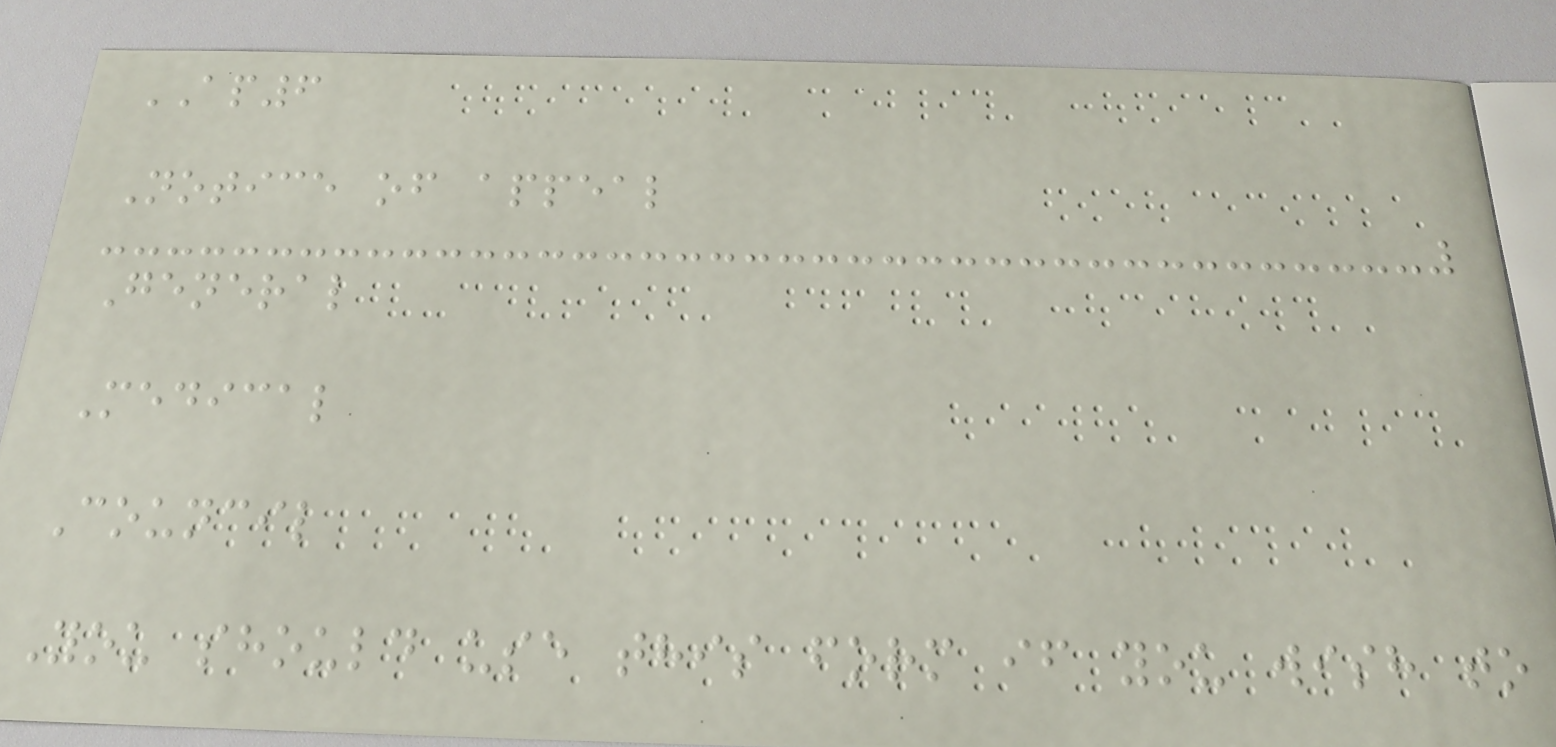AP6
Notice of appeal
General
Medical
Council
You should use this form if you wish to
